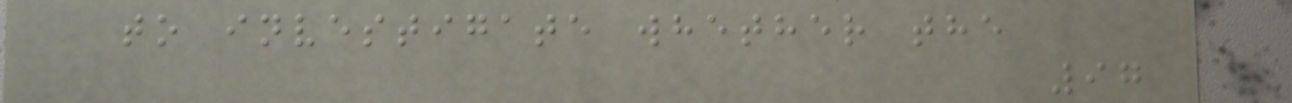to investigate whether the
97
